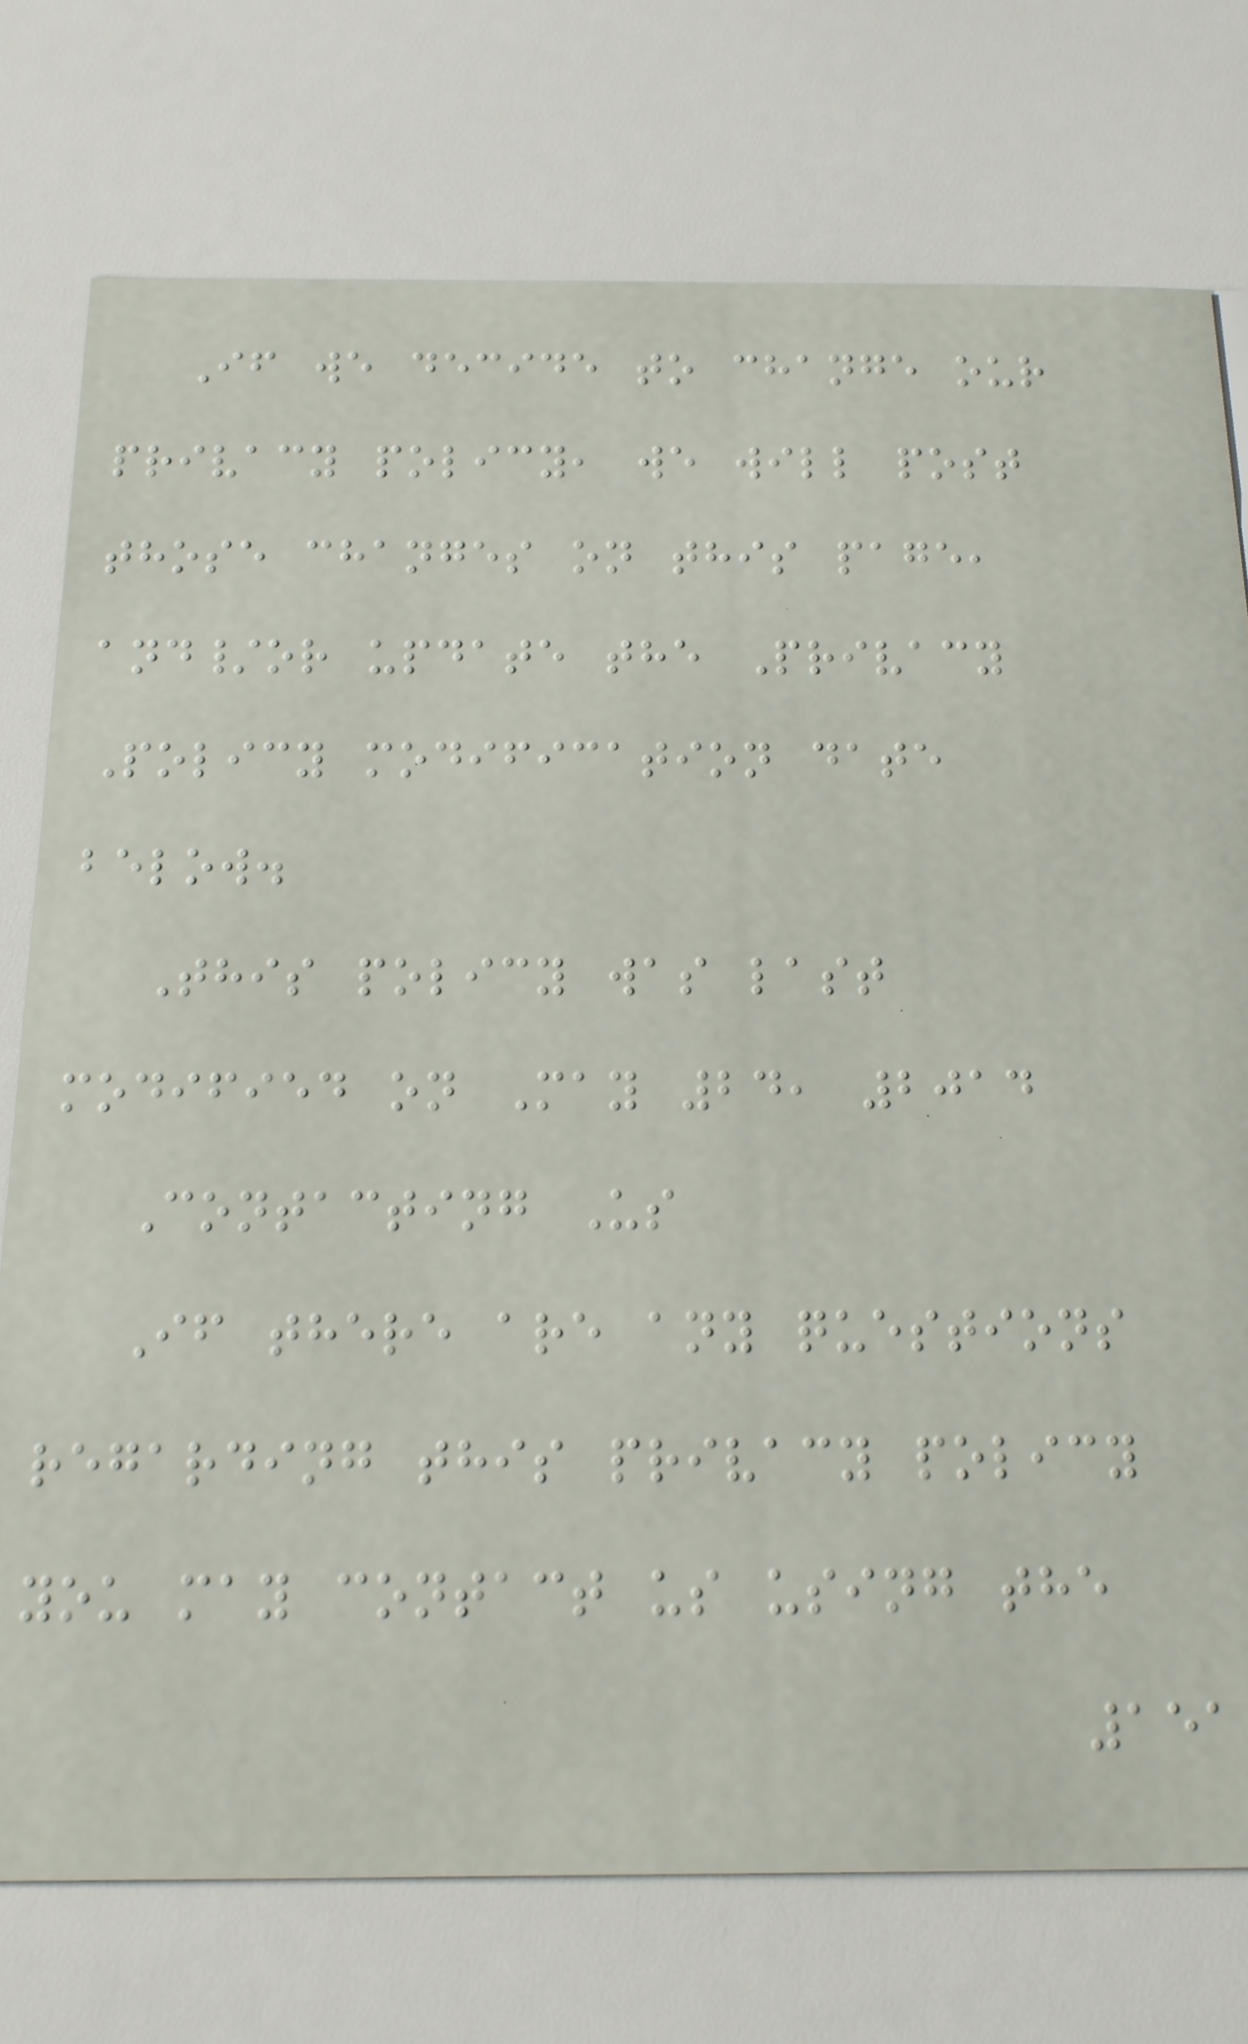If we decide to change our
privacy policy, we will post
those changes on this page,
and/or update the Privacy
Policy modification date
below.
This policy was last
modified on May 24, 2014
Contacting Us
If there are any questions
regarding this privacy policy
you may contact us using the
151
